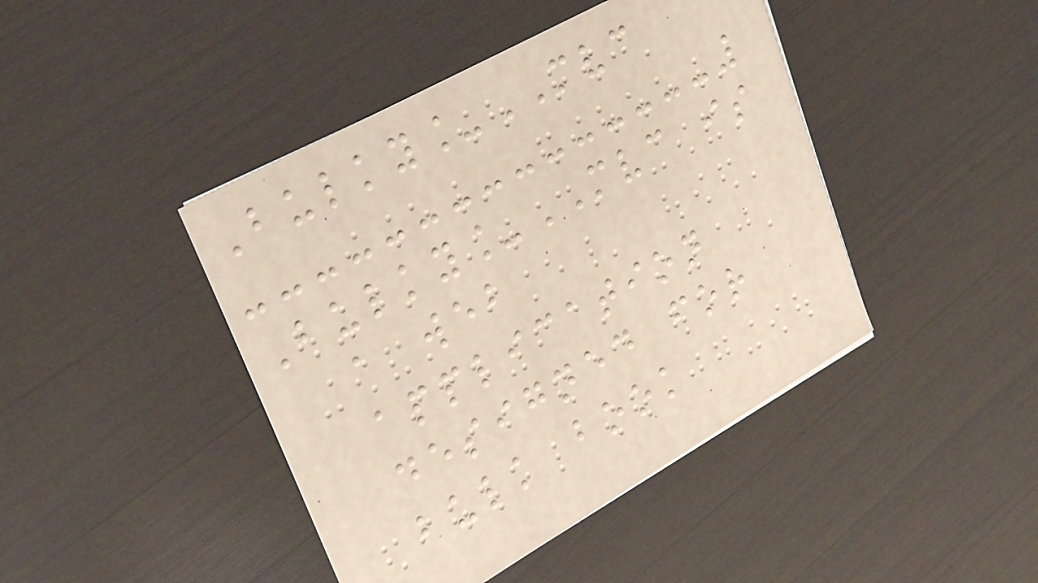Bulky_MVC
Bulky_MVC is
a web
application
designed for
bulk book
